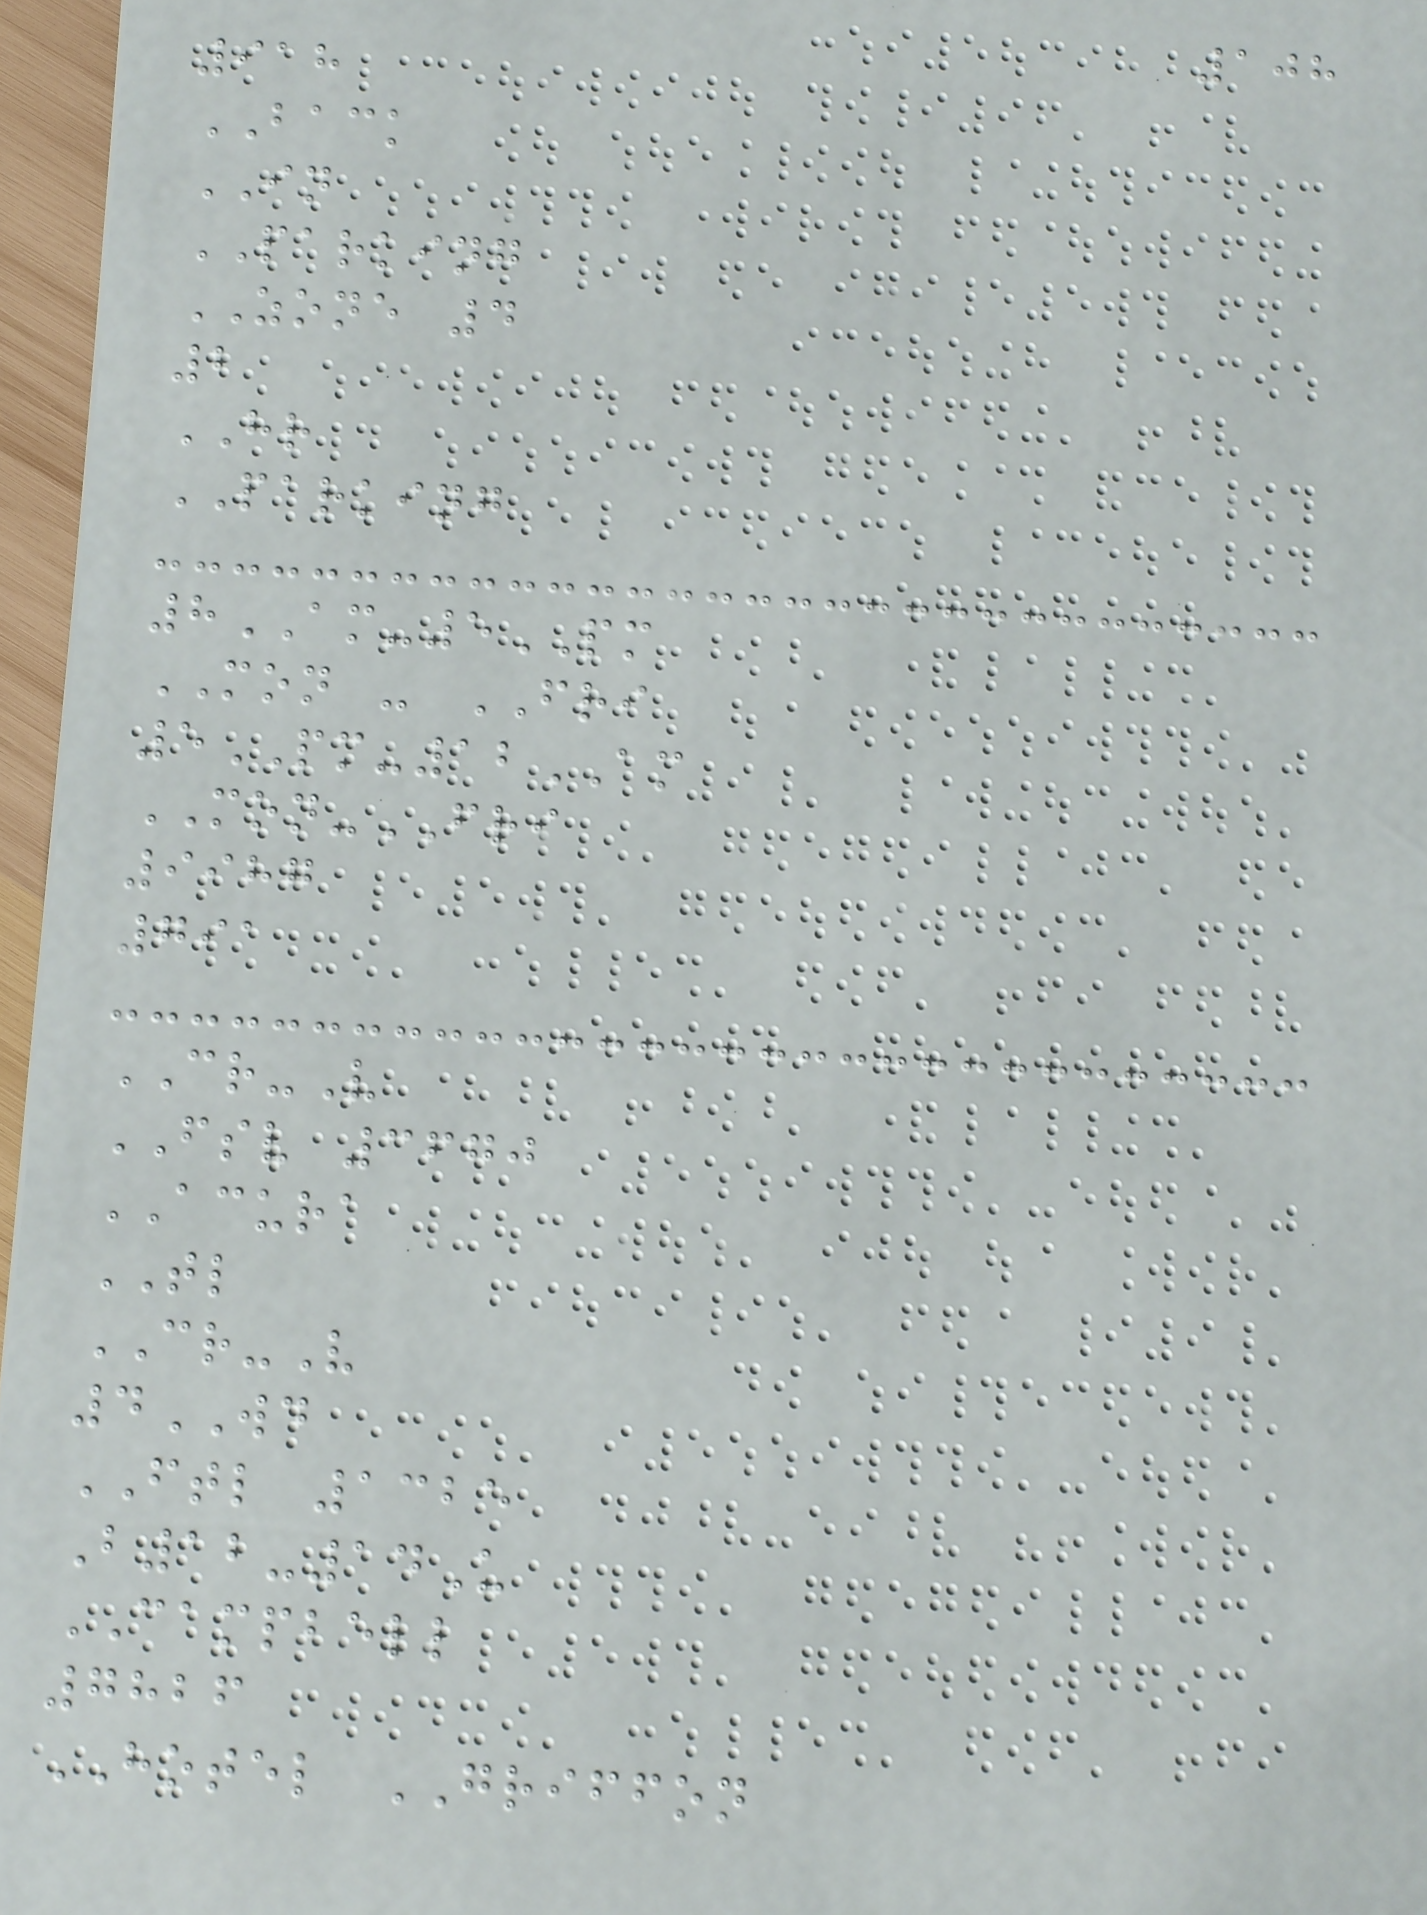108
918
BACK
IN
PARKING
ZONE 4
2
HR
PARKING
8AM-5PM
MON - FRI
5PM-12AM
MON-FRI
9987
791
CR-V
FSV 3670
ACURA
TL
CR-V
4WD
FTL 1325
B12-14U
CAMPBELL
7826
HOTEL GRIFFON
